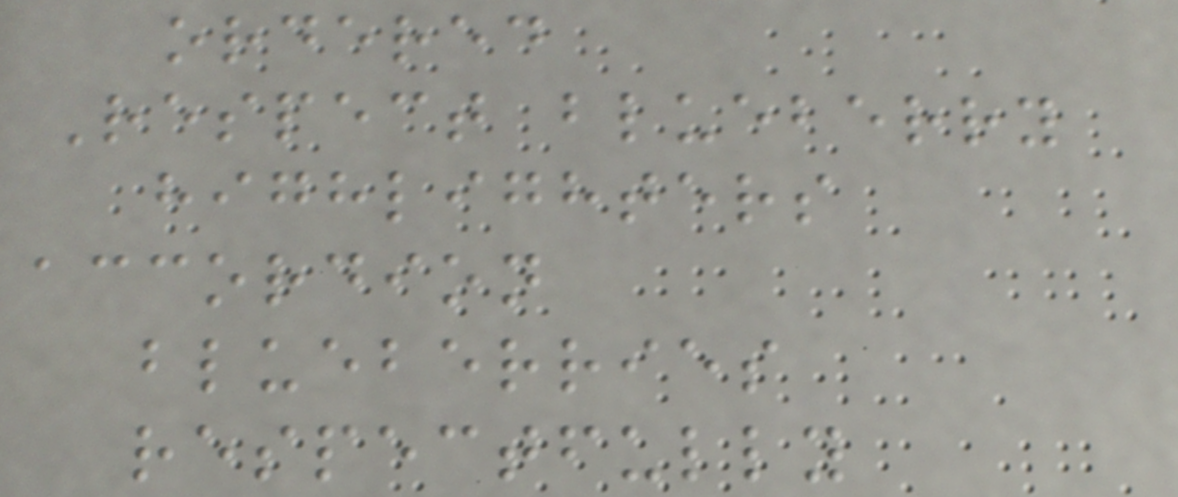ordered
Respect blueberry
highlighters
accordion
blueberries
respectfully
